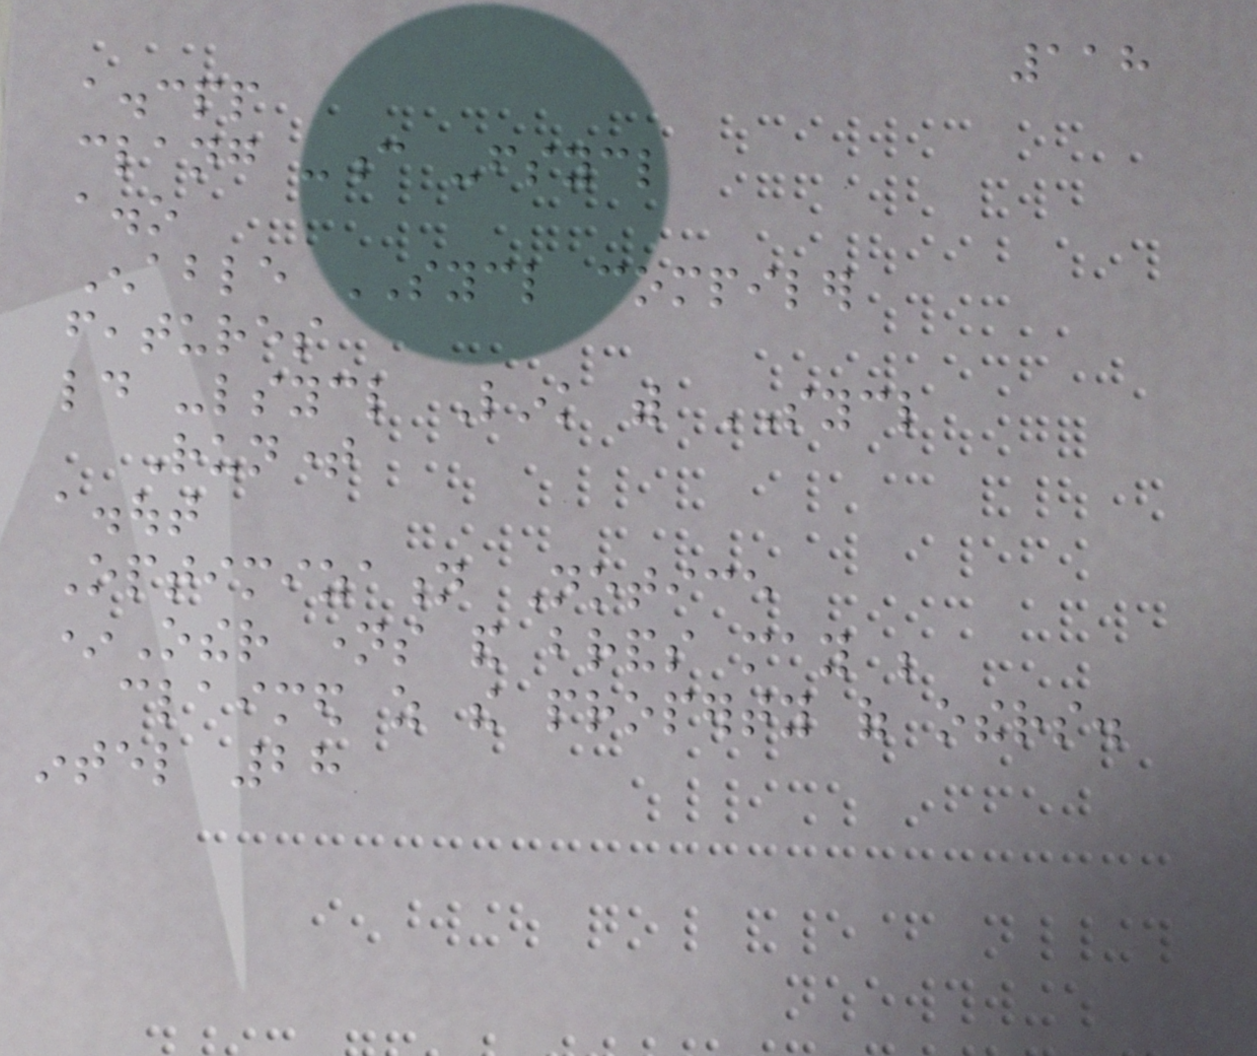118
a.cpp
clang -c -fsycl
a.o
Enable SYCL compiler
features
ld -lsycl Link with SYCL
Runtime
a.out
Optimization Notice
*Other names and brands may be
claimed as the property of others.
intel 28
